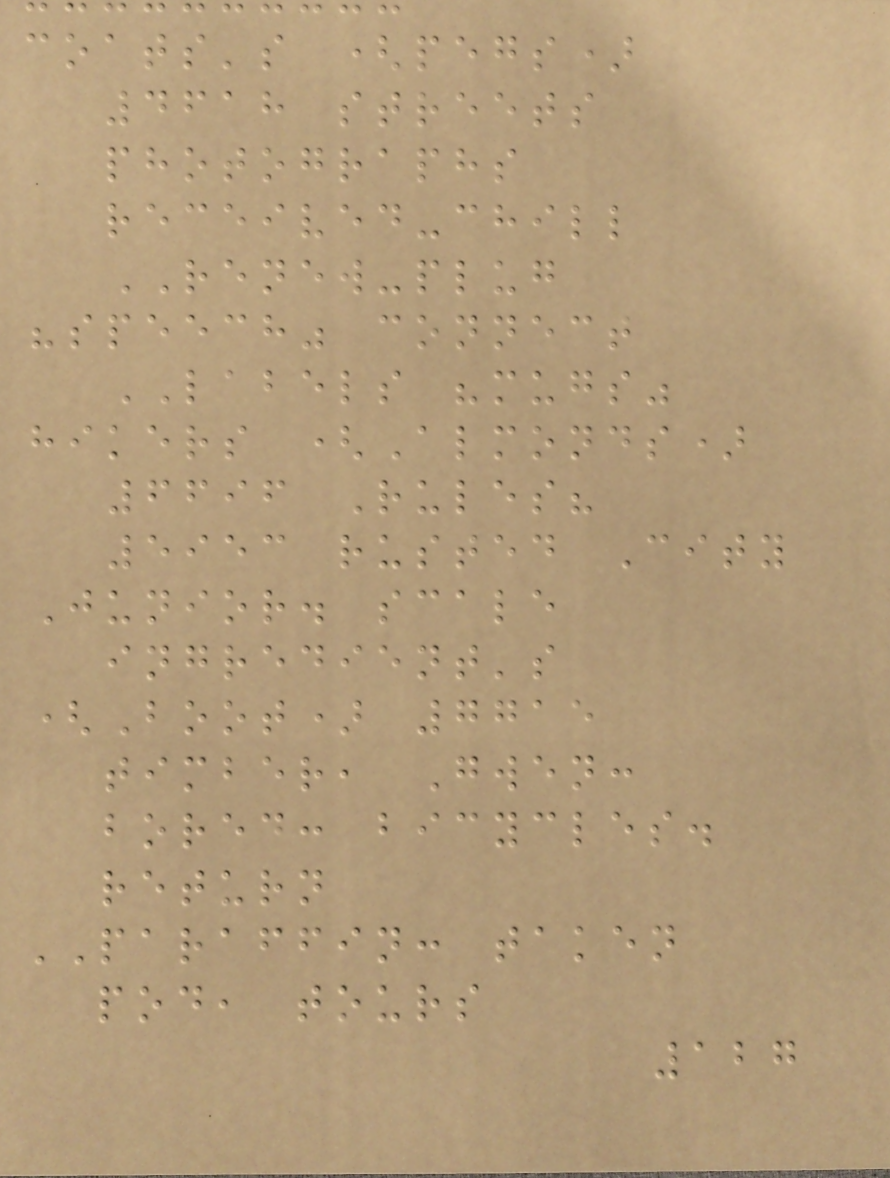coats's (pegs)
4618 streets
photographs
received-chill
RENEW-plug
"speech" connect
LABELS "mugs"
hikers (Almonds)
6696 Rules?
5953 rusted City
Junior. scale
ingredient's
(Boot) 7715
timber, Gwen:
bored: bicycles.
return
PARAFFIN: taken
pod, tours
127
